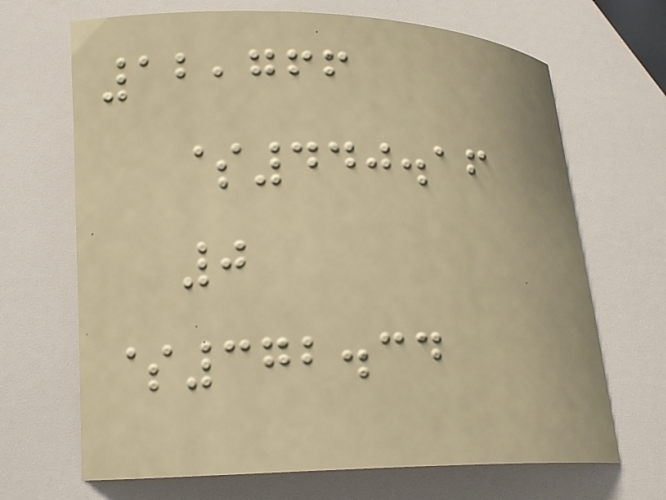12,766
$440.16
0
$372.34
